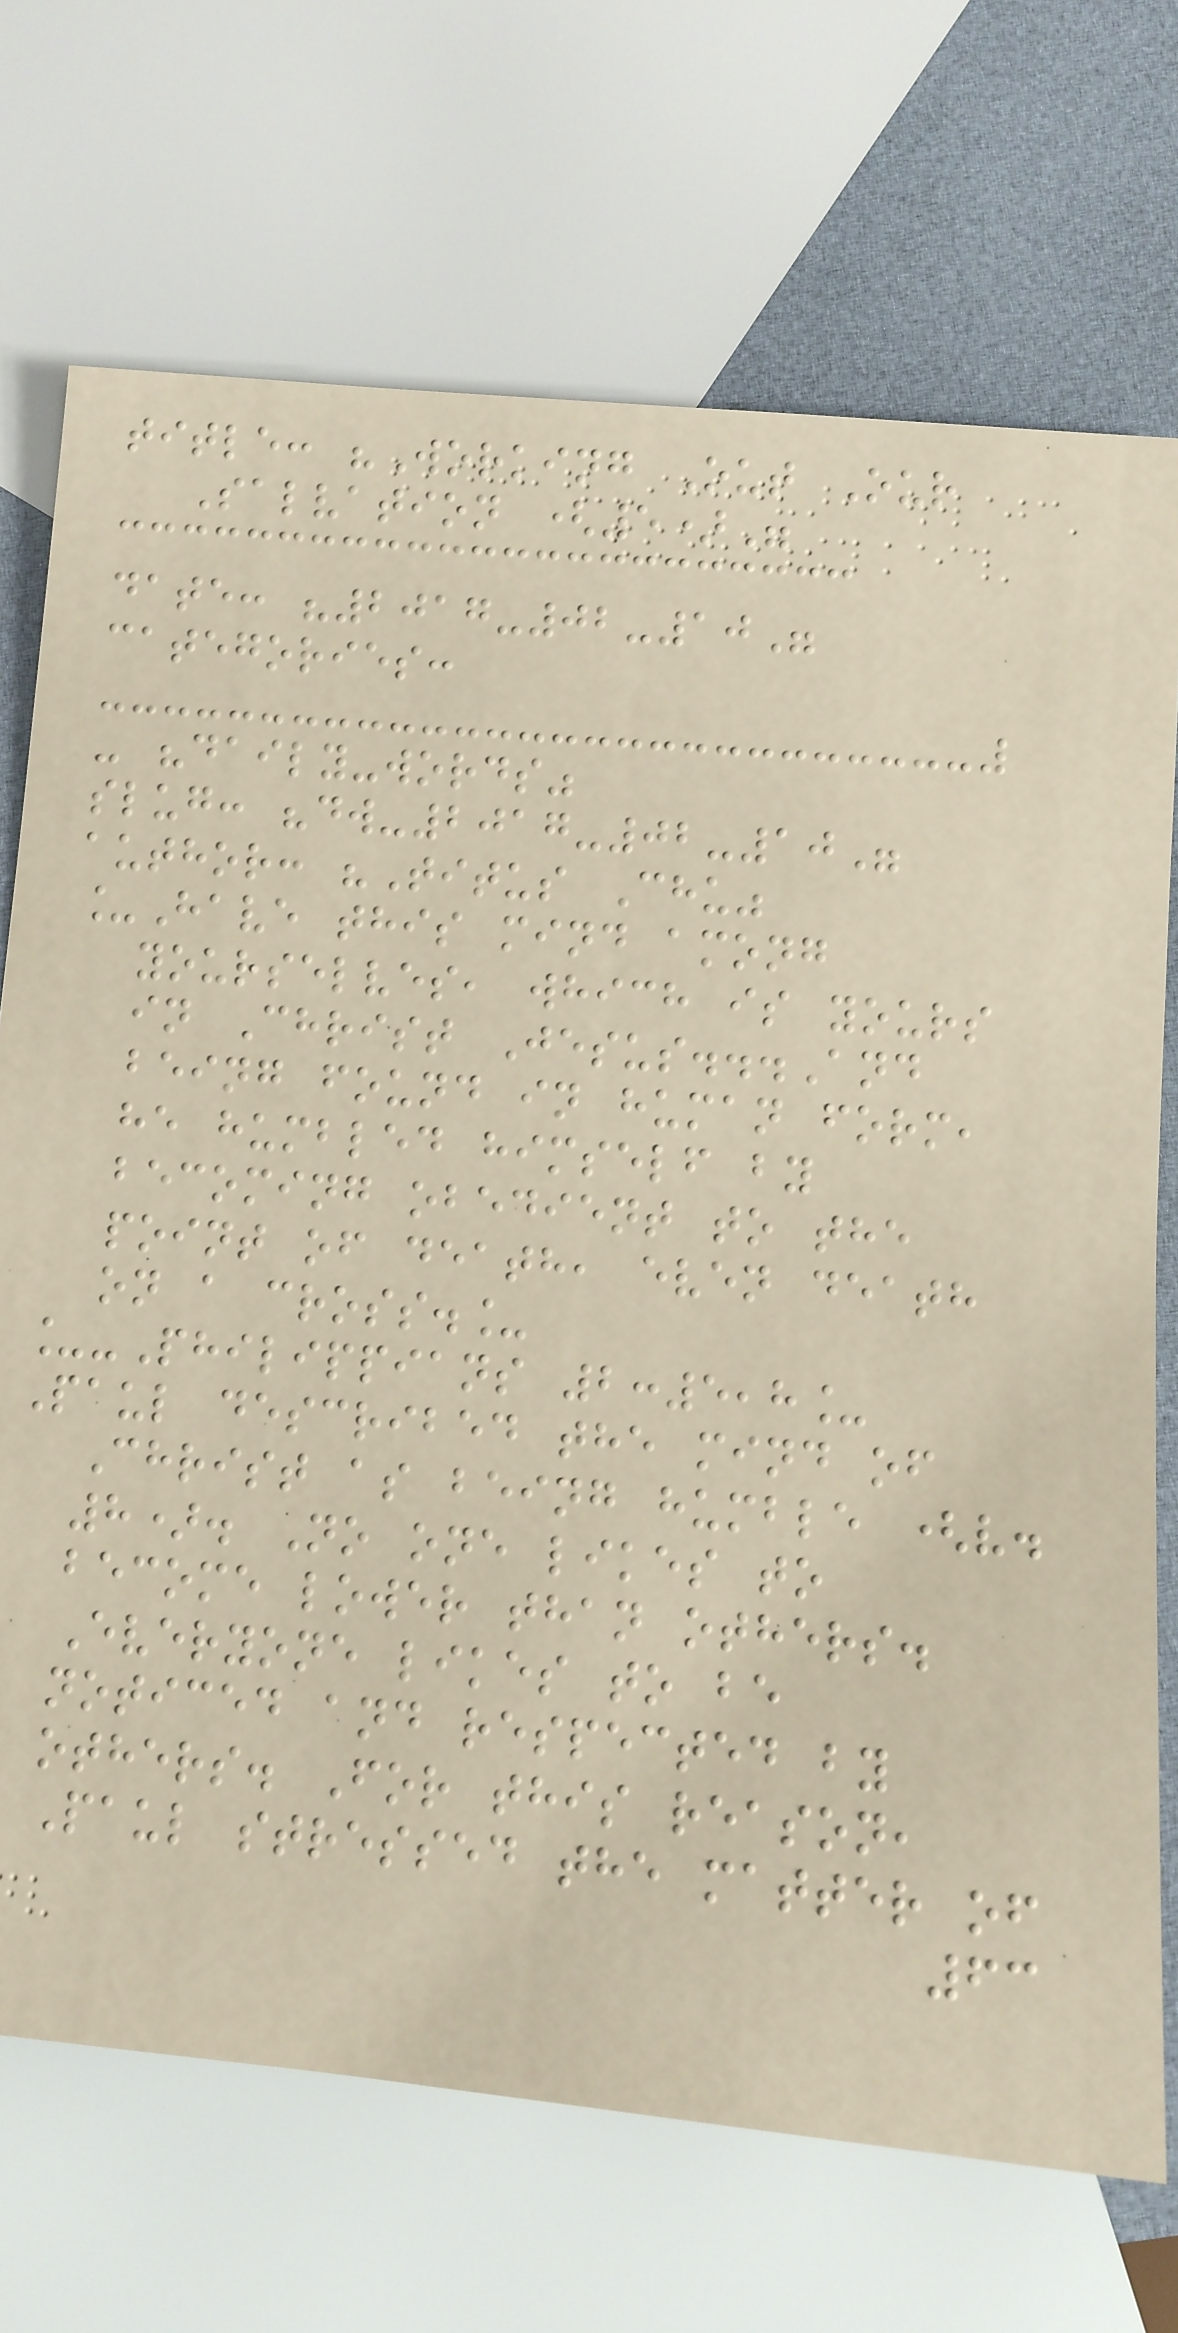title: "Working Out Our
Salvation (5)"
date: "2017-02-10"
categories:
- "daily-words"
slug: "dw-2017-02-10"
author: "Titus Chu"
_Have this mind among
yourselves, which is yours
in Christ Jesus...And
being found in human form,
he humbled himself by
becoming obedient to the
point of death, even death
on a cross._
_-Philippians 2:5,8_
Paul described the mind of
Christ as being humble (v.
8). No one likes to
become lower than others.
Everyone likes to be
noticed and respected by
others. For this reason,
Paul stressed the matter of
63
